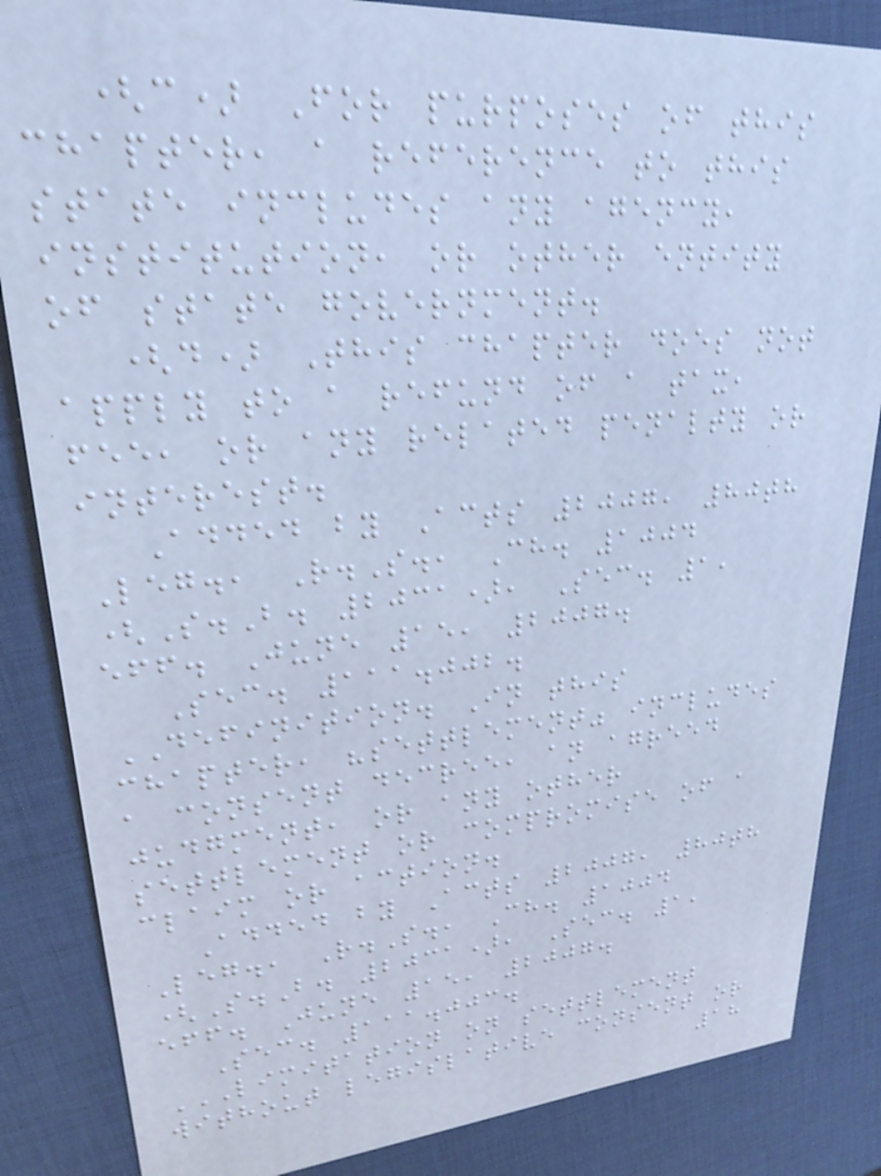(c) For purposes of this
chapter, a reference to this
state includes any agency,
institution, or other entity
of state government.
(d) This chapter does not
apply to a refund of a tax,
fee, or any related penalty or
interest.
Added by Acts 2007, 80th
Leg., R.S., Ch. 1004
(S.B. 2031), Sec. 1,
eff. June 15, 2007.
Sec. 111.002.
DEFINITION. In this
chapter, "settlement" includes
a consent decree, an agreed
judgment, or any other
settlement or compromise of a
claim or action.
Added by Acts 2007, 80th
Leg., R.S., Ch. 1004
(S.B. 2031), Sec. 1,
eff. June 15, 2007.
Sec. 111.003.
LIMITATION ON SETTLEMENT
WITHOUT LEGISLATIVE CONSENT OR
18
